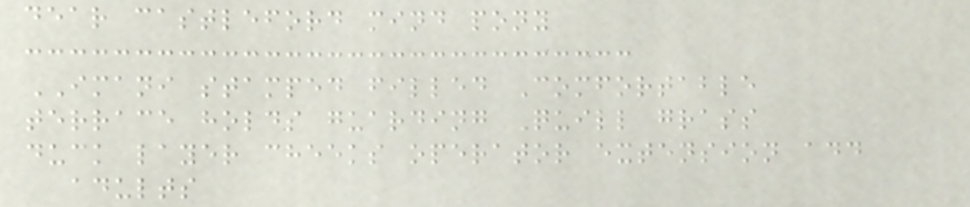dear castleford mind pony
IMANI stamped filled Comfortable
terrace holds guarding Quill grass
duck layer cheeks operator extension add
adults
